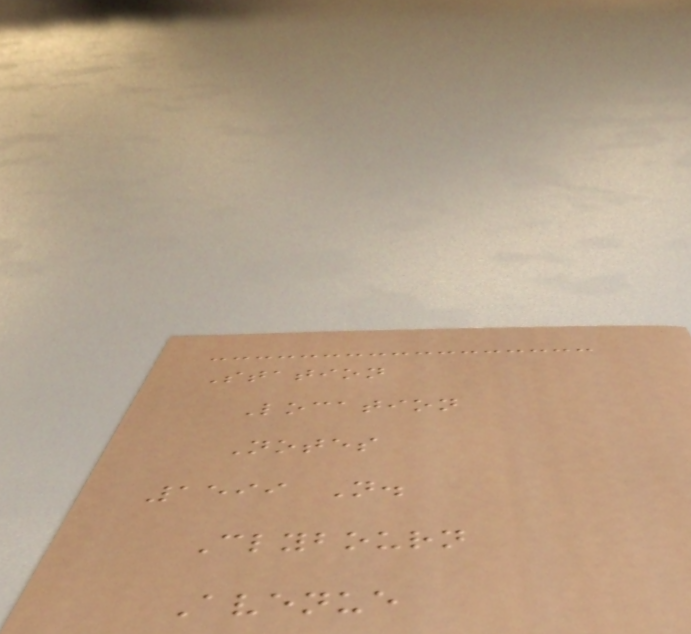Station
Location
Notes
1599 N.
Clybourn
Avenue
